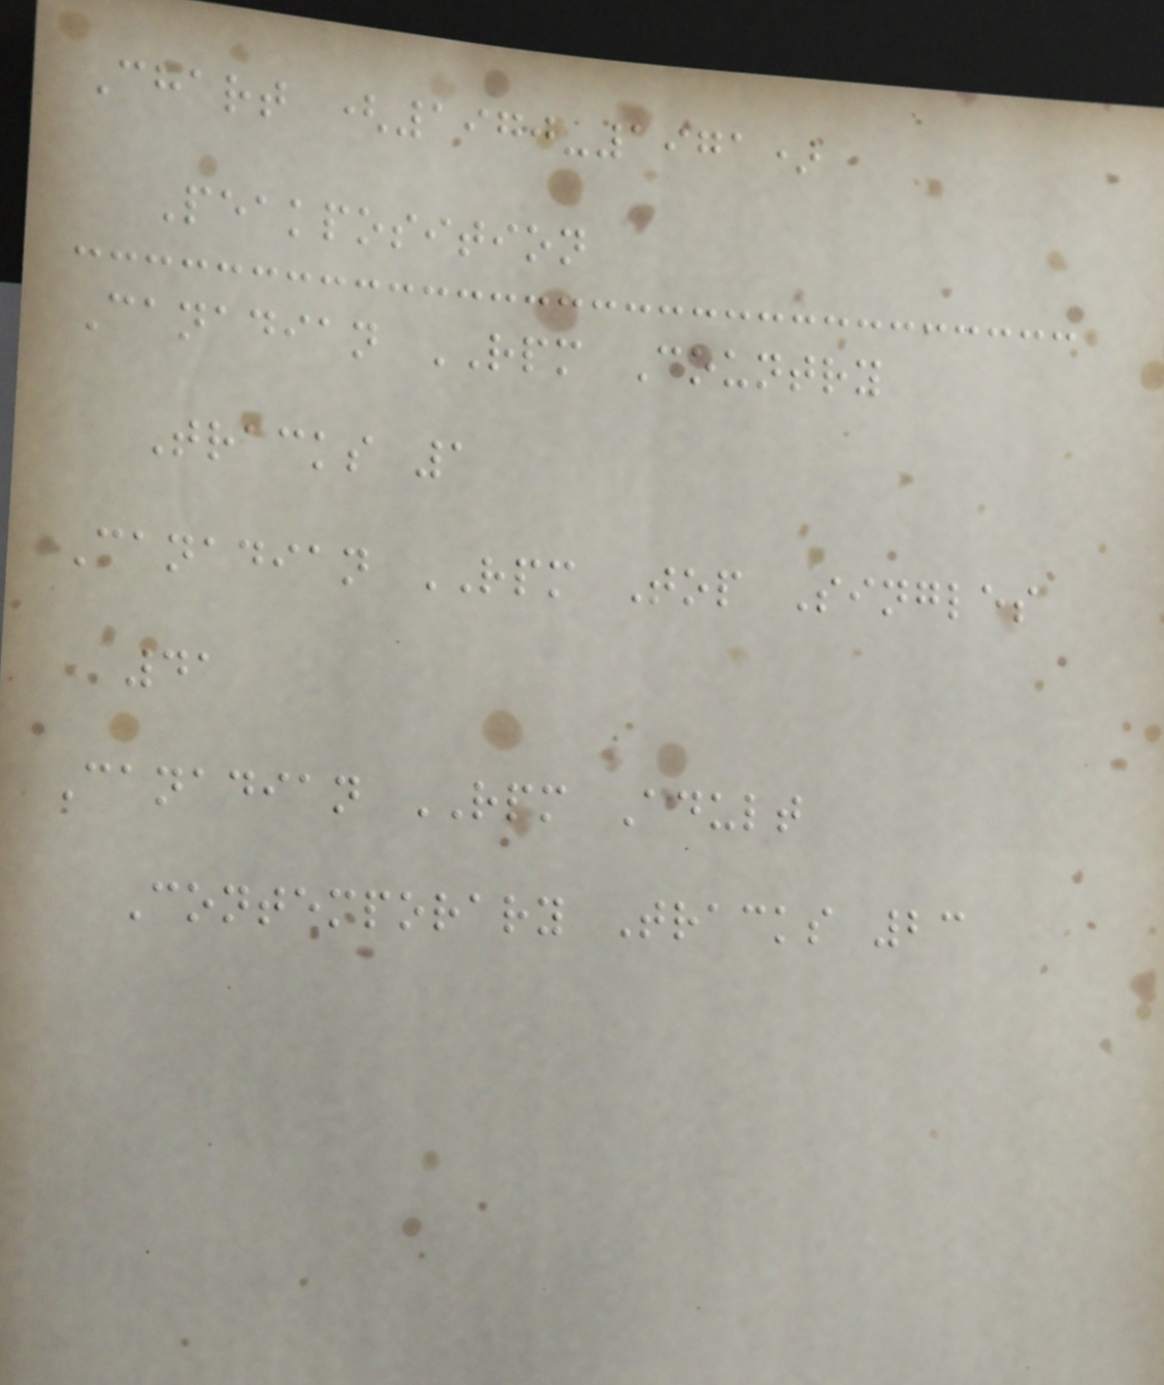Chart (1970-1971)
Peakposition
Canadian RPM Country
Tracks 1
Canadian RPM Top Singles
41
Canadian RPM Adult
Contemporary Tracks 23
